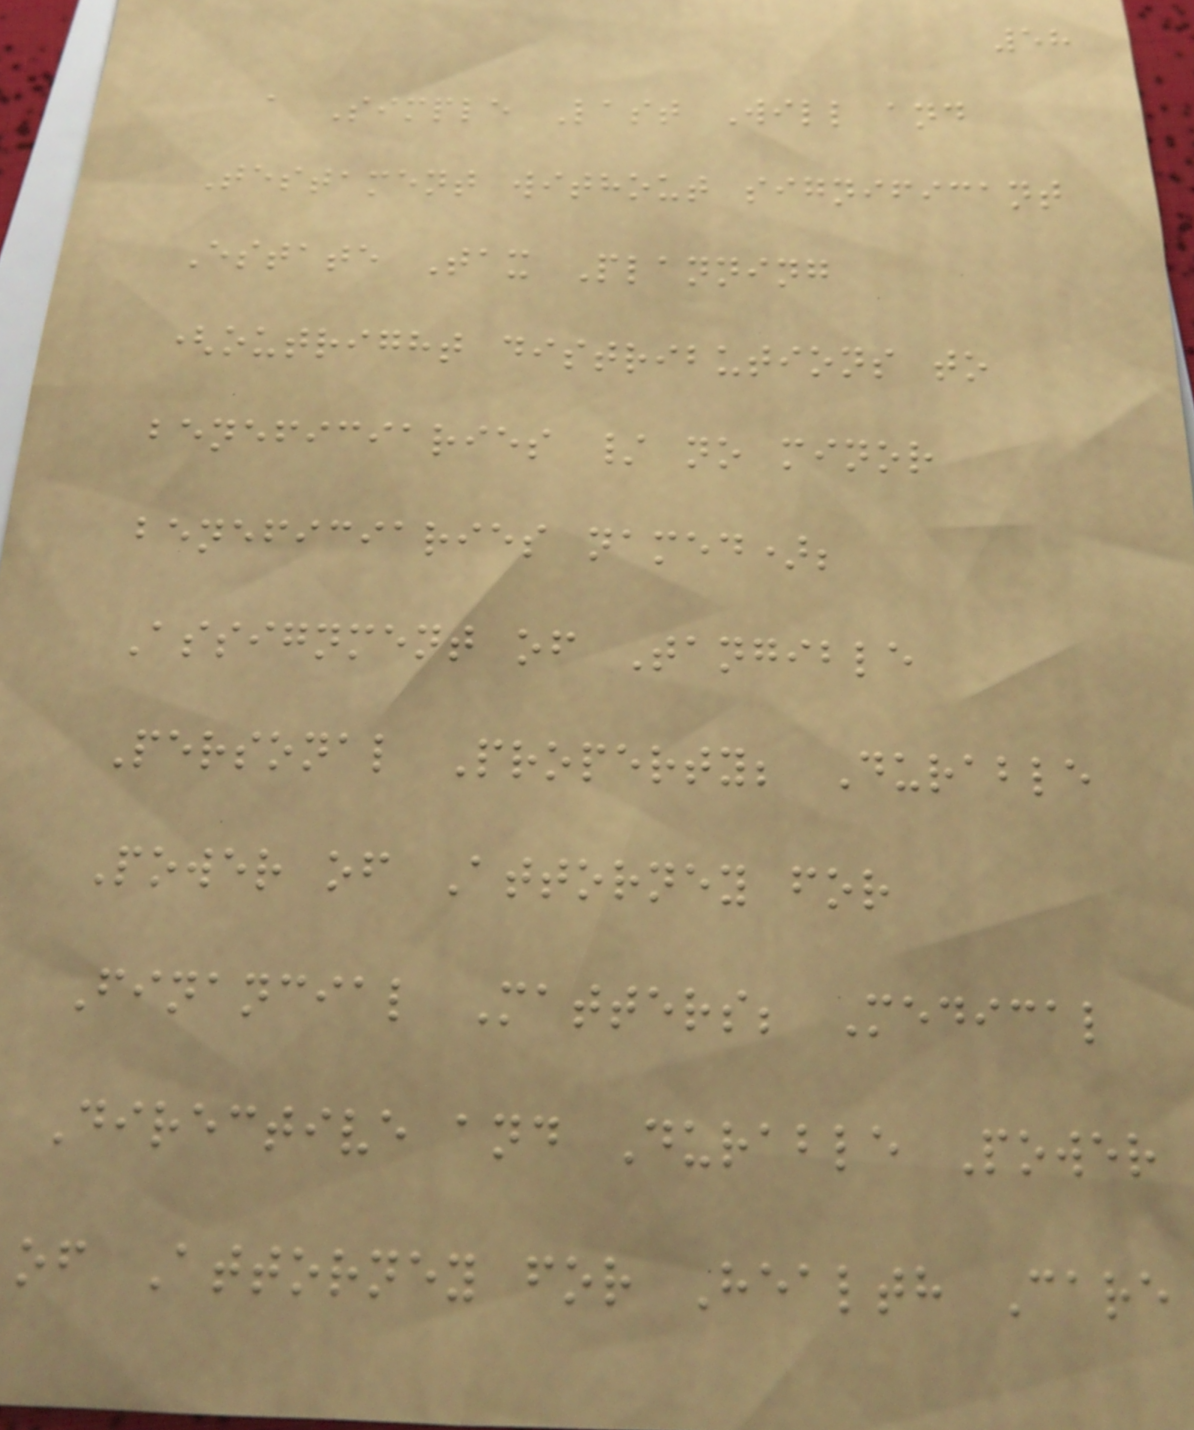58
a Simple Last Will and
Testament without significant
Estate Tax Planning
(outright distributions to
beneficiaries / no minor
beneficiaries named);
Assignment of Tangible
Personal Property; Durable
Power of Attorney for
Financial Matters; Medical
Directive and Durable Power
of Attorney for Health Care
